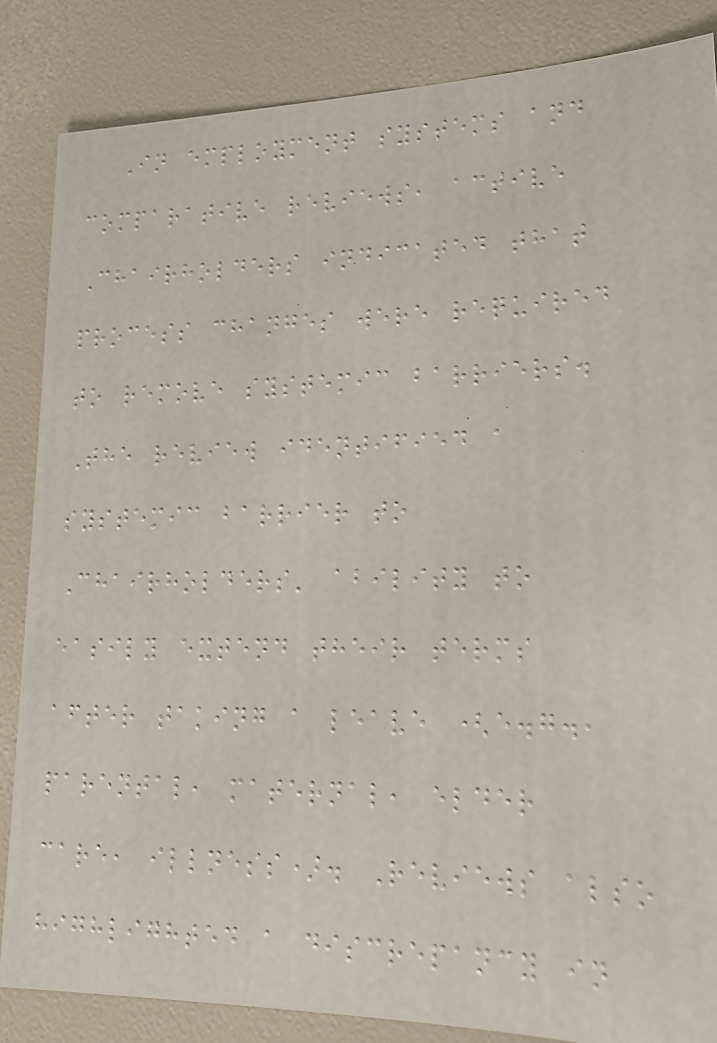In employment systems and
comparative reviews, active
Chairholders indicated that
process changes were required
to remove systemic barriers.
The review identified a
systemic barrier to
Chairholders' ability to
easily extend their terms
after taking a leave (e.g.,
parental, maternal, elder
care, illness). Reviews also
highlighted a discrepancy in
